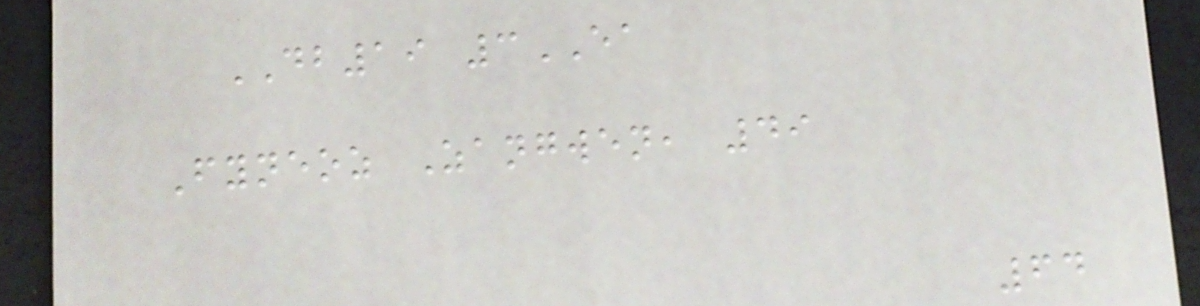DB19 3EA
Fyneoz Zangwen, 49
64
